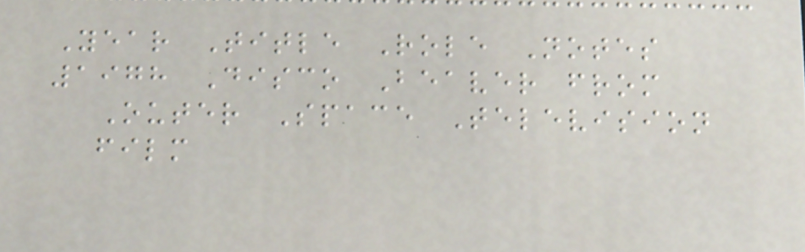Year Title Role Notes
1978 Disco Beaver from
Outer Space Television
film
